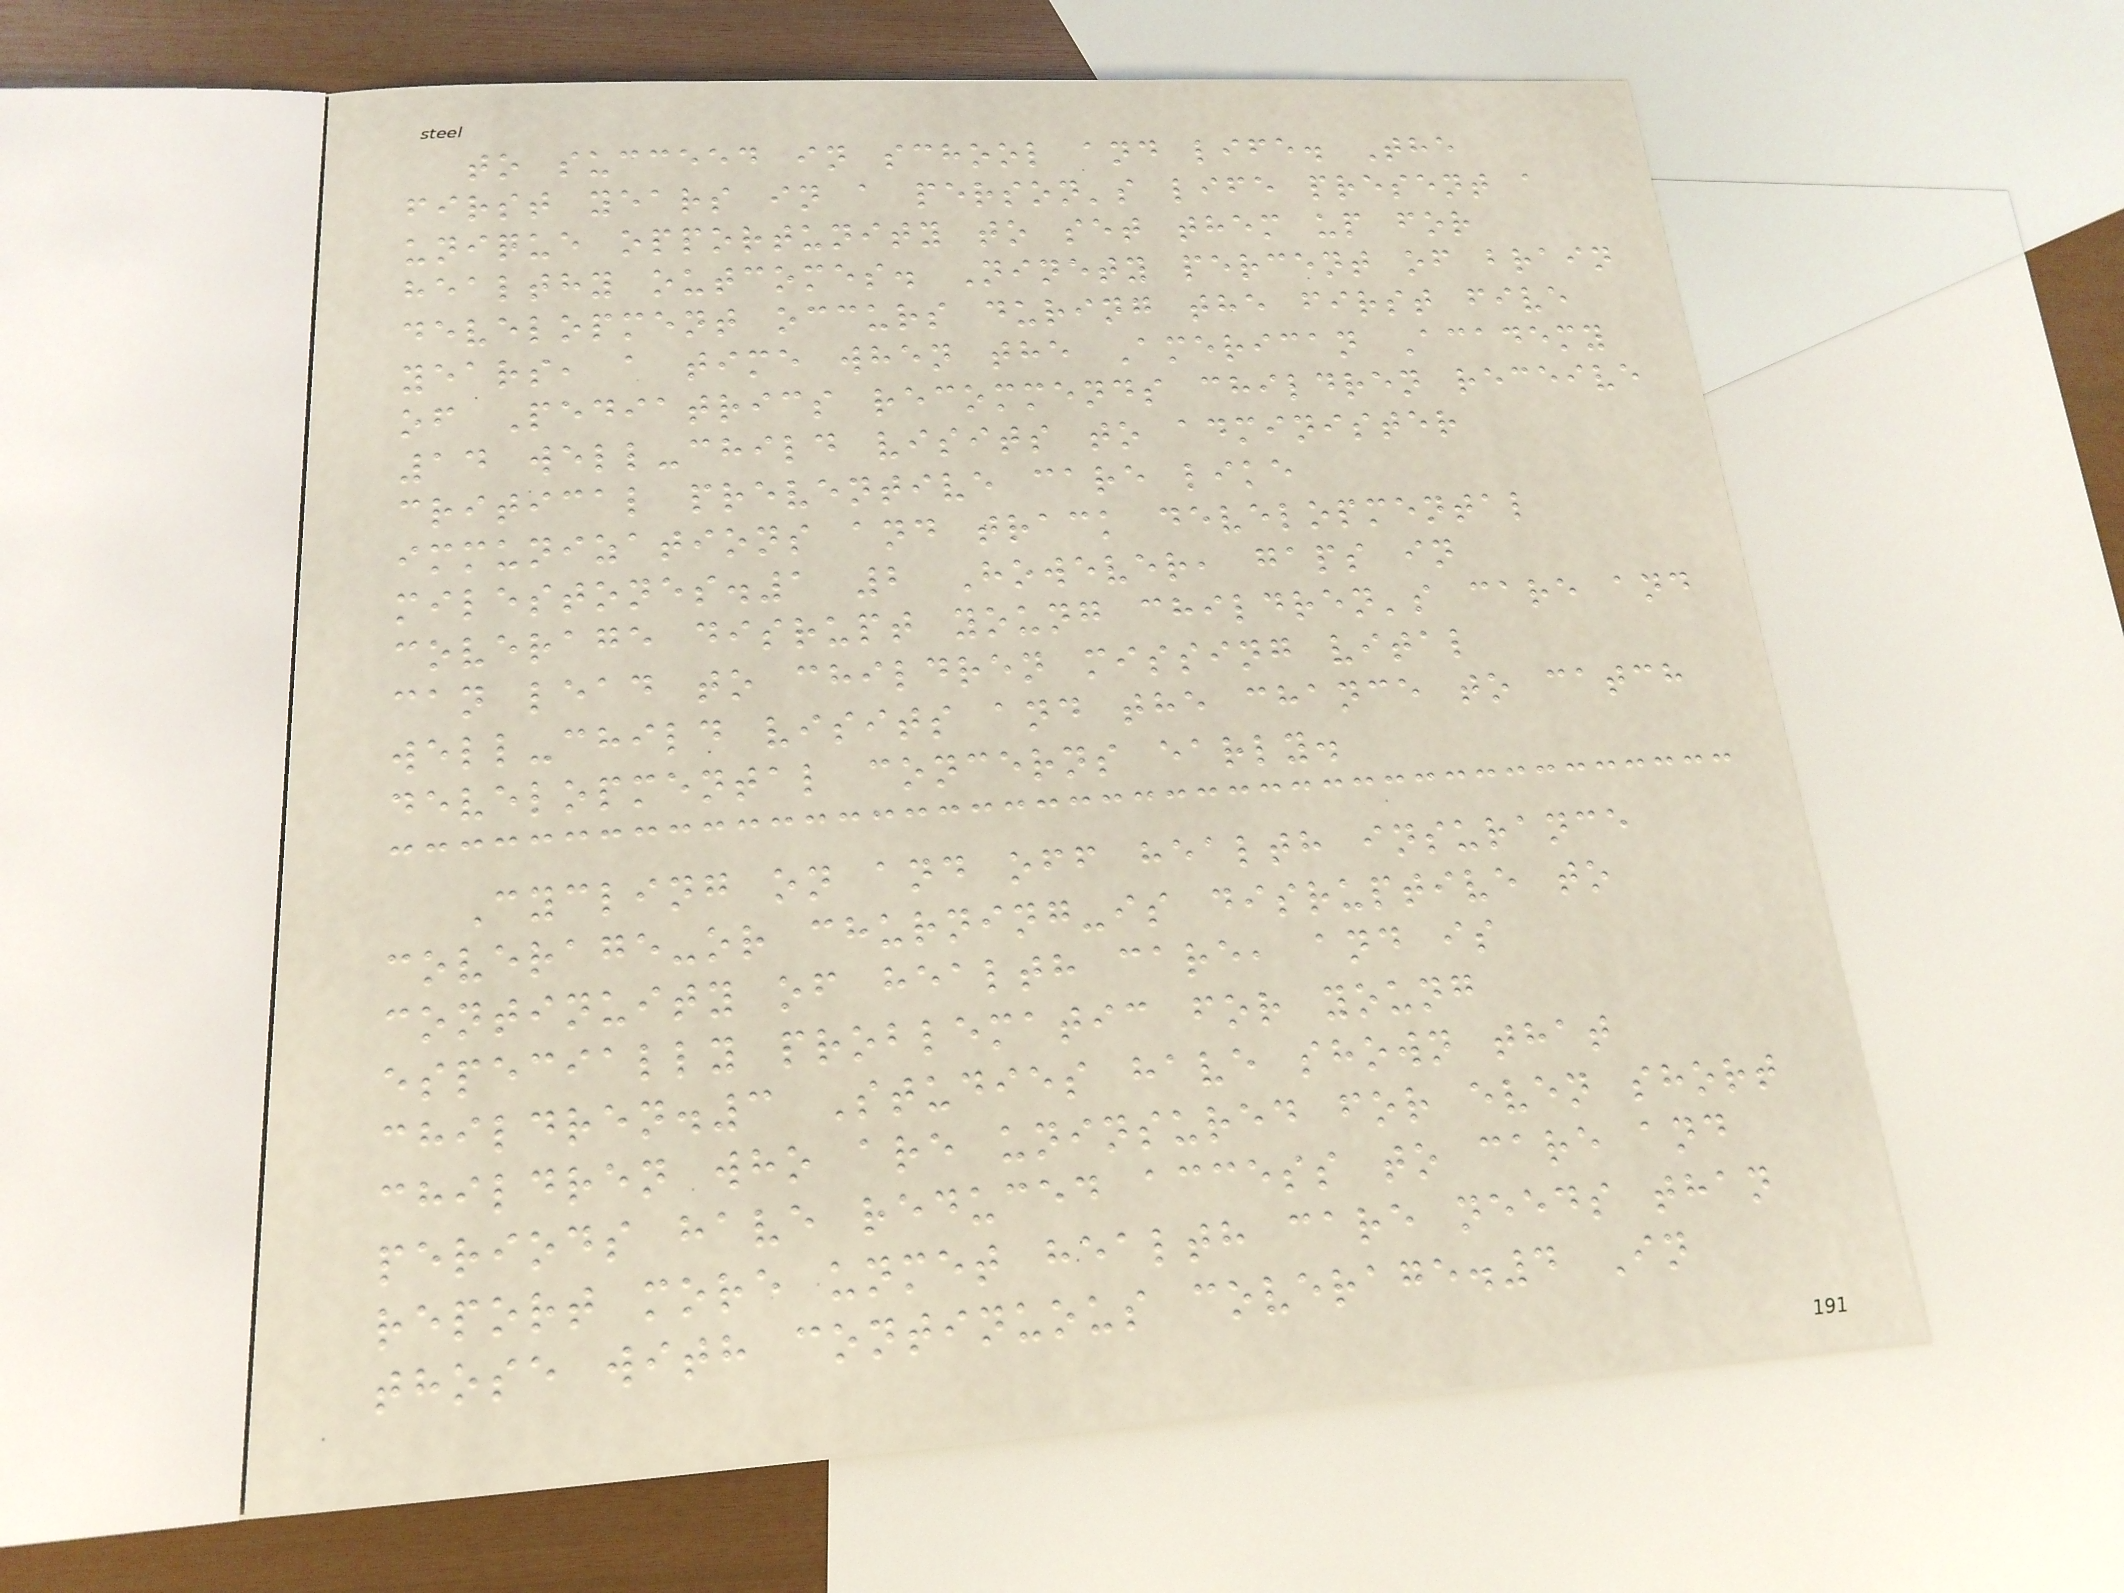to succeed in school and life. The
first years in a person's life present a
unique opportunity to set them up for
healthy outcomes. Ninety percent of brain
development occurs during the first five
years, a time when the American Academy
of Pediatrics recommends children receive
14 well-child visits to administer
critical preventive care like
immunizations and track developmental
milestones.1 2 However, gaps in
coverage disrupt young children's care and
can lead to children missing vital
well-child visits and the chance to catch
developmental concerns early.
Cycling on and off health insurance
coverage-or churning-is disruptive to
continuity of health care, and is
especially problematic for young
children.3 Studies have shown that
children who are uninsured for even short
periods have reduced access to care and
report more unmet health care needs than
those with continuous coverage.4 In
